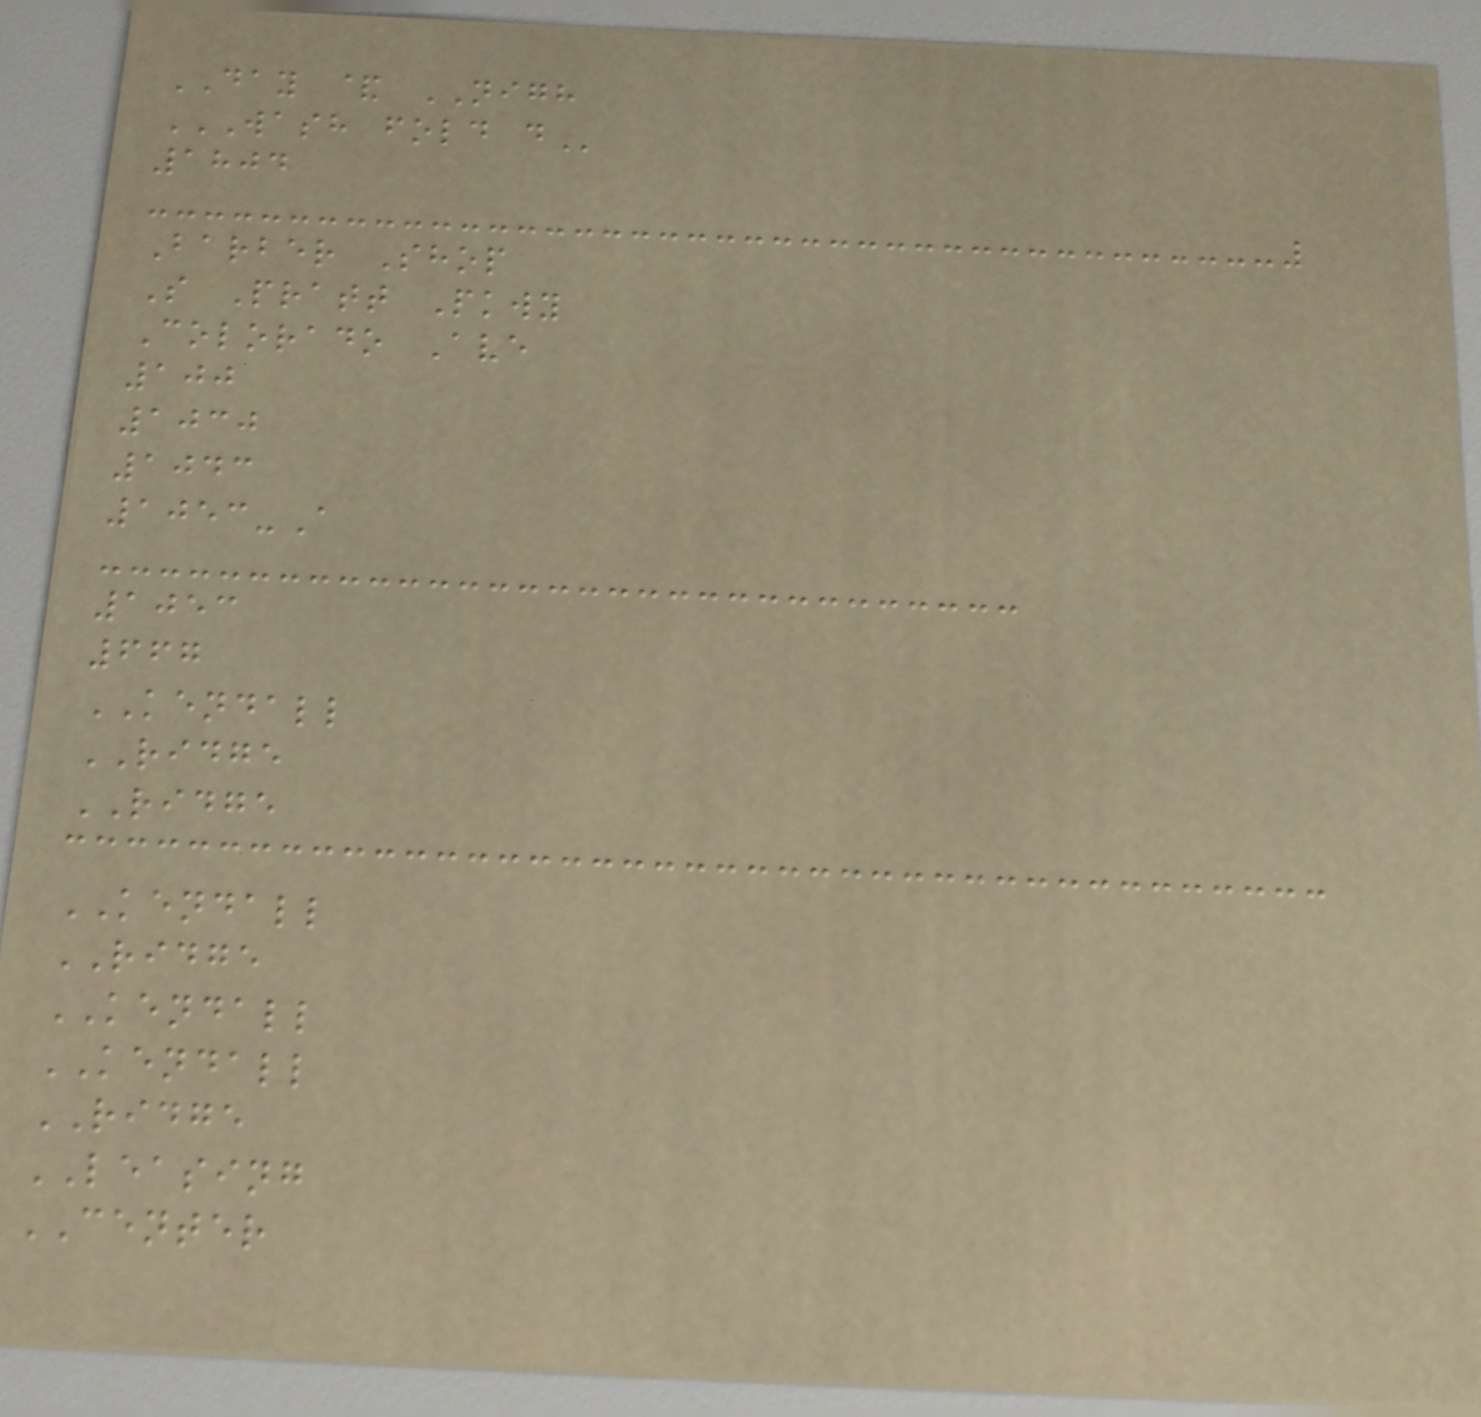DAY & NIGH
WASH FOLD D
1804
Barber Shop
S Pratt Pkwy
Colorado Ave
100
1030
1043
1053-A
1053
667
KENDALL
RIDGE
RIDGE
KENDALL
RIDGE
KENDALL
KENDALL
RIDGE
LEASING
CENTER
